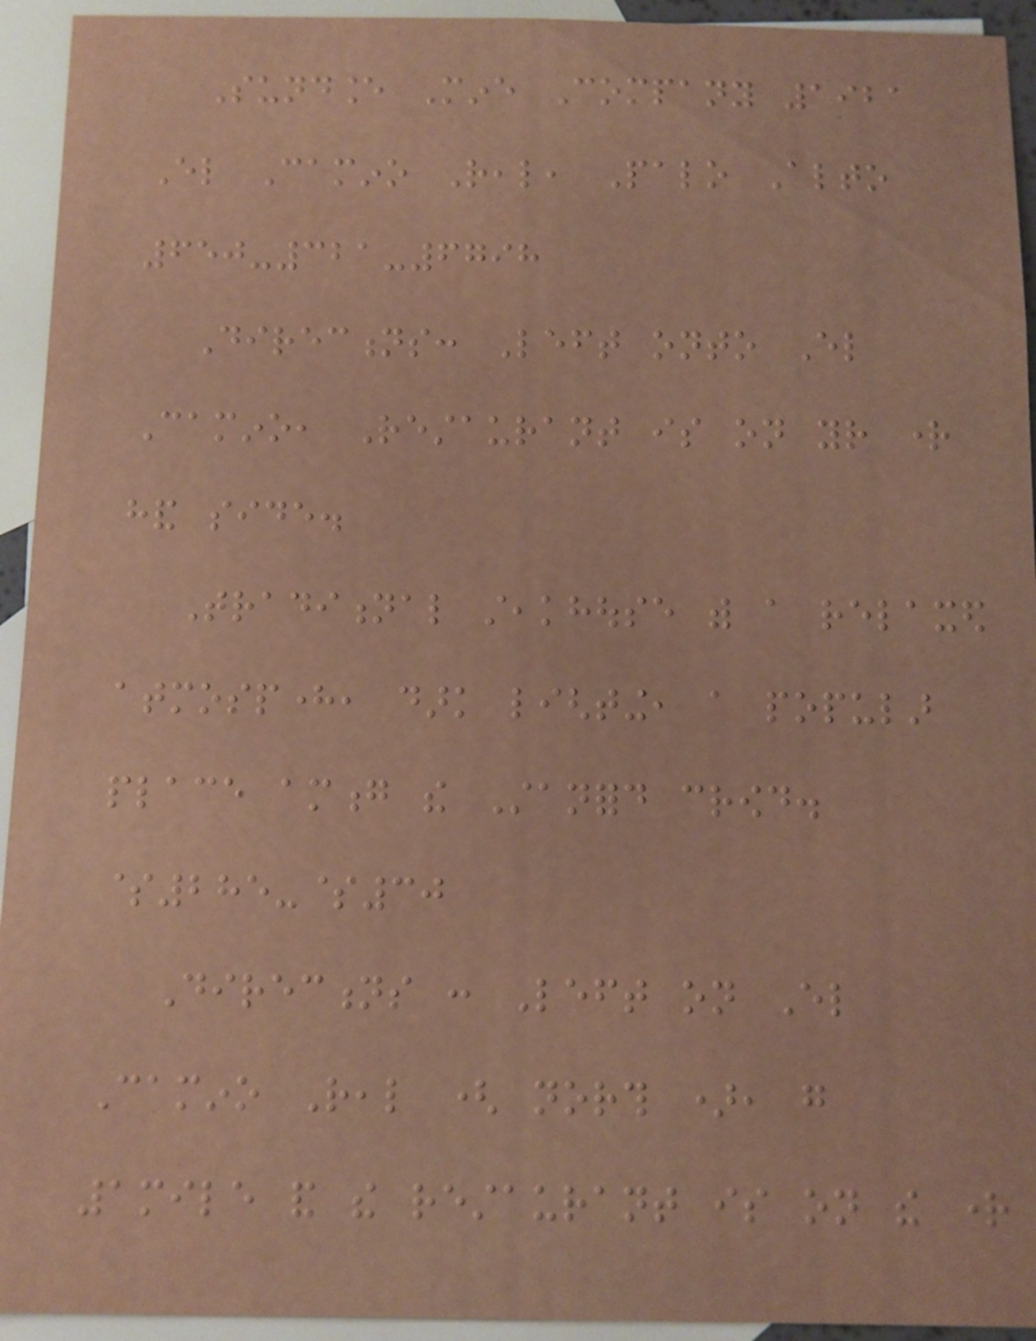Sundance Mine Company 1921
El Camino Real, Palo Alto
650-321-6798
Directions: Left onto El
Camino, Restaurant is on your right
hand side.
Traditional steakhouse with a relaxed
atmosphere, dark lighting, a popular
place among the Stanford crowd.
$285-$30
Directions : Left on El
Camino Real ( north ), go
1mile and the restaurant is on the right
